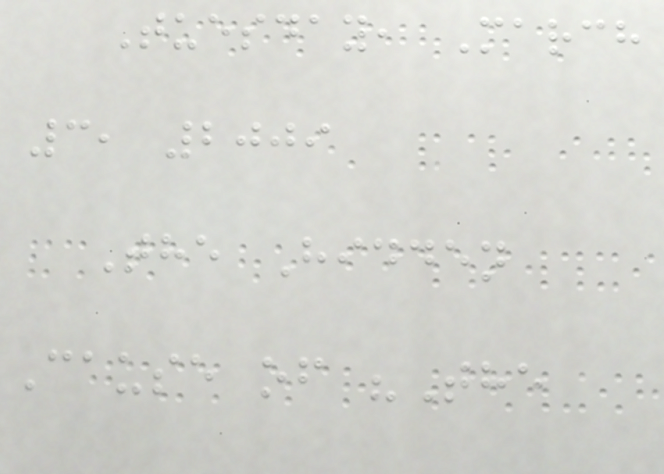Tuesday, March
3, 2009
The Hidden
Cause of "The
